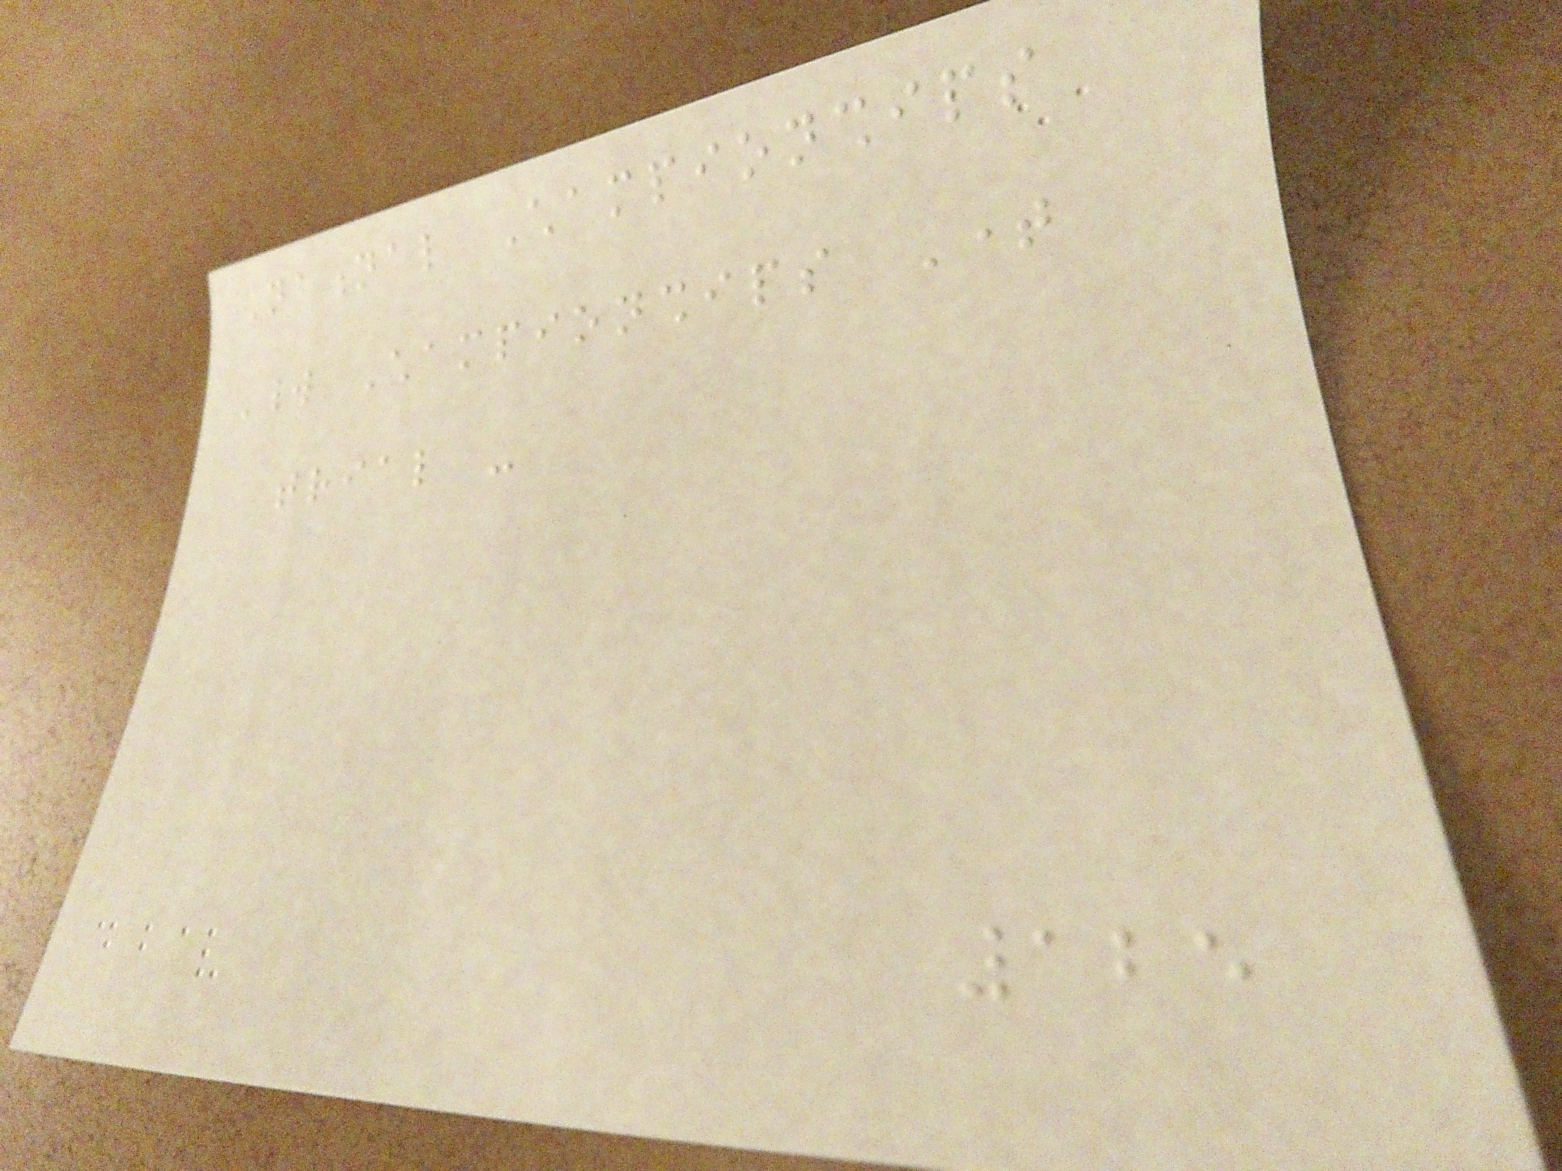National Championships
World Championships Time
trial -
125
